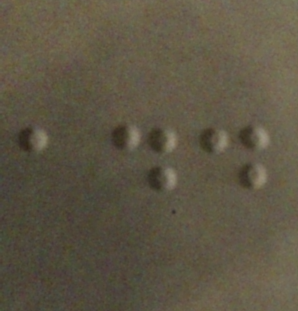add
